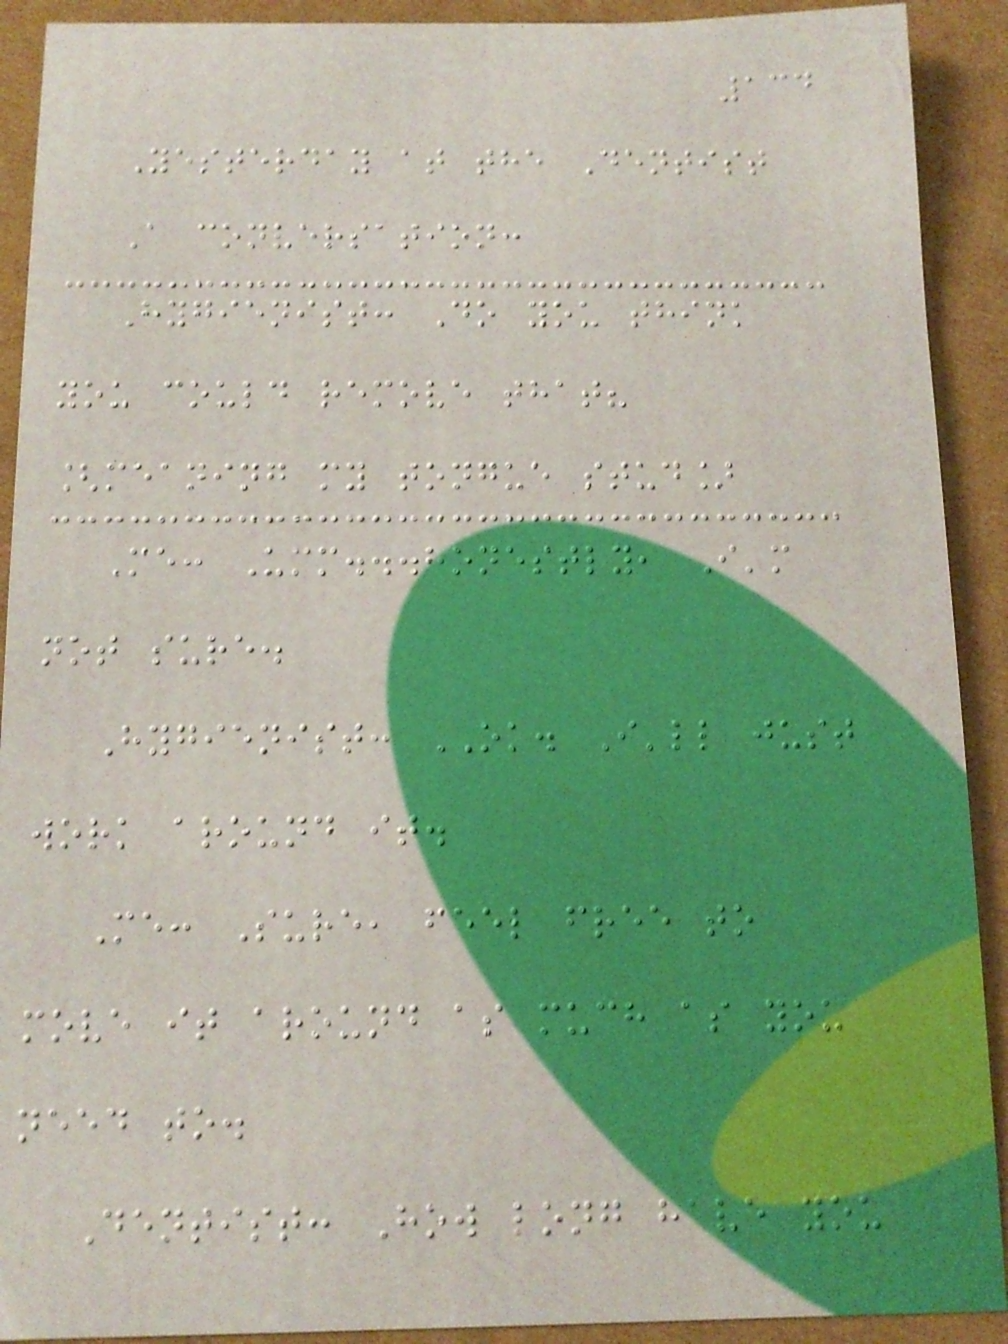134
Yesterday at the Dentist
A conversation:
Hygienist: Do you think
you could remove that?
[meaning my tongue stud]
Me: Umm...honestly, I'm
not sure.
Hygienist: OK. I'll just
work around it.
Me: Sure, feel free to
move it around as much as you
need to.
Dentist: How long have you
